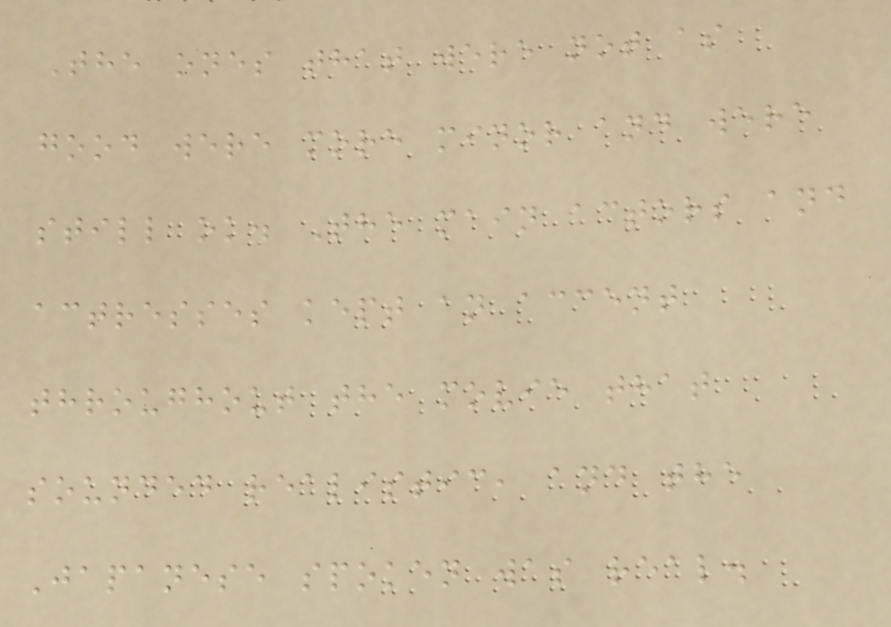The ones that were not as
good were more minor and were
still ok. The main actors and
actresses kept an accent
throughout the movie that
sounded realistic, and the
Japanese spoken was real.
